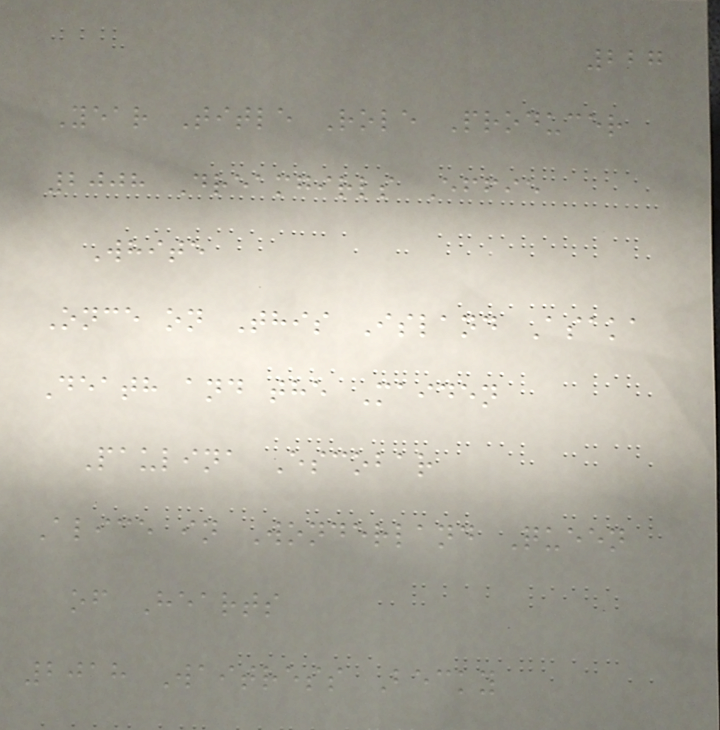227
Year Title Role Producer
2008 Dreamgirls Effie
White
Once on This Island Asaka
Death and the Maiden
Paulina Escobar
Alice in Wonderland Queen
of Hearts
2018 Waitress Becky
